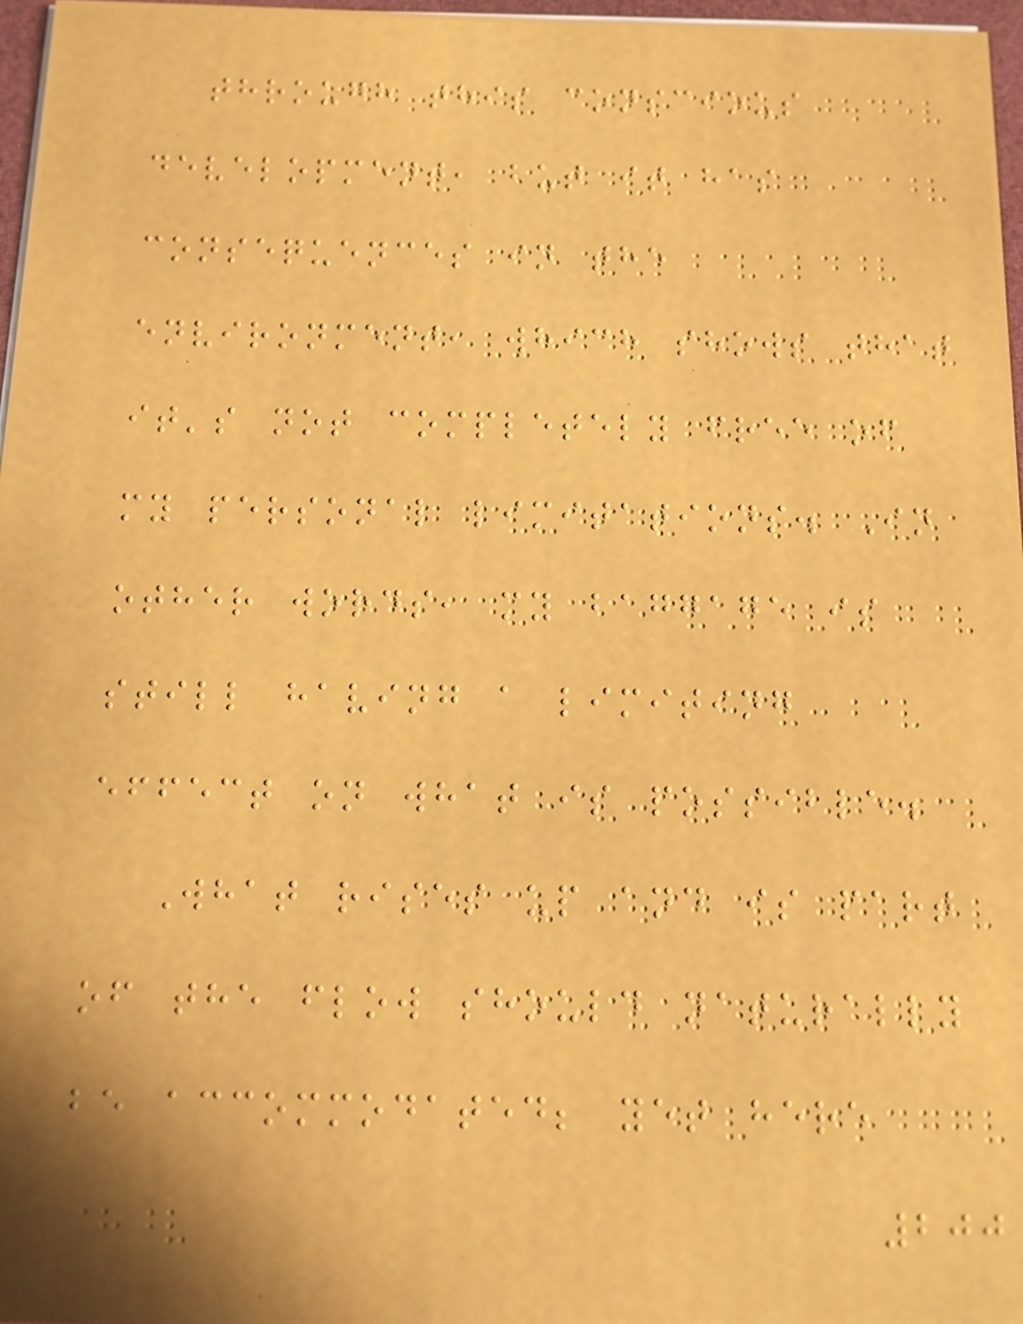through this conscious
development, but it has
consequences in the
environment, which shows that
it's not completely free of
my personal limitations. In
other words, my baggage is
still having a limiting
effect on what is possible.
What rises up and is part
of the flow should naturally
be accommodated; yet here
200
